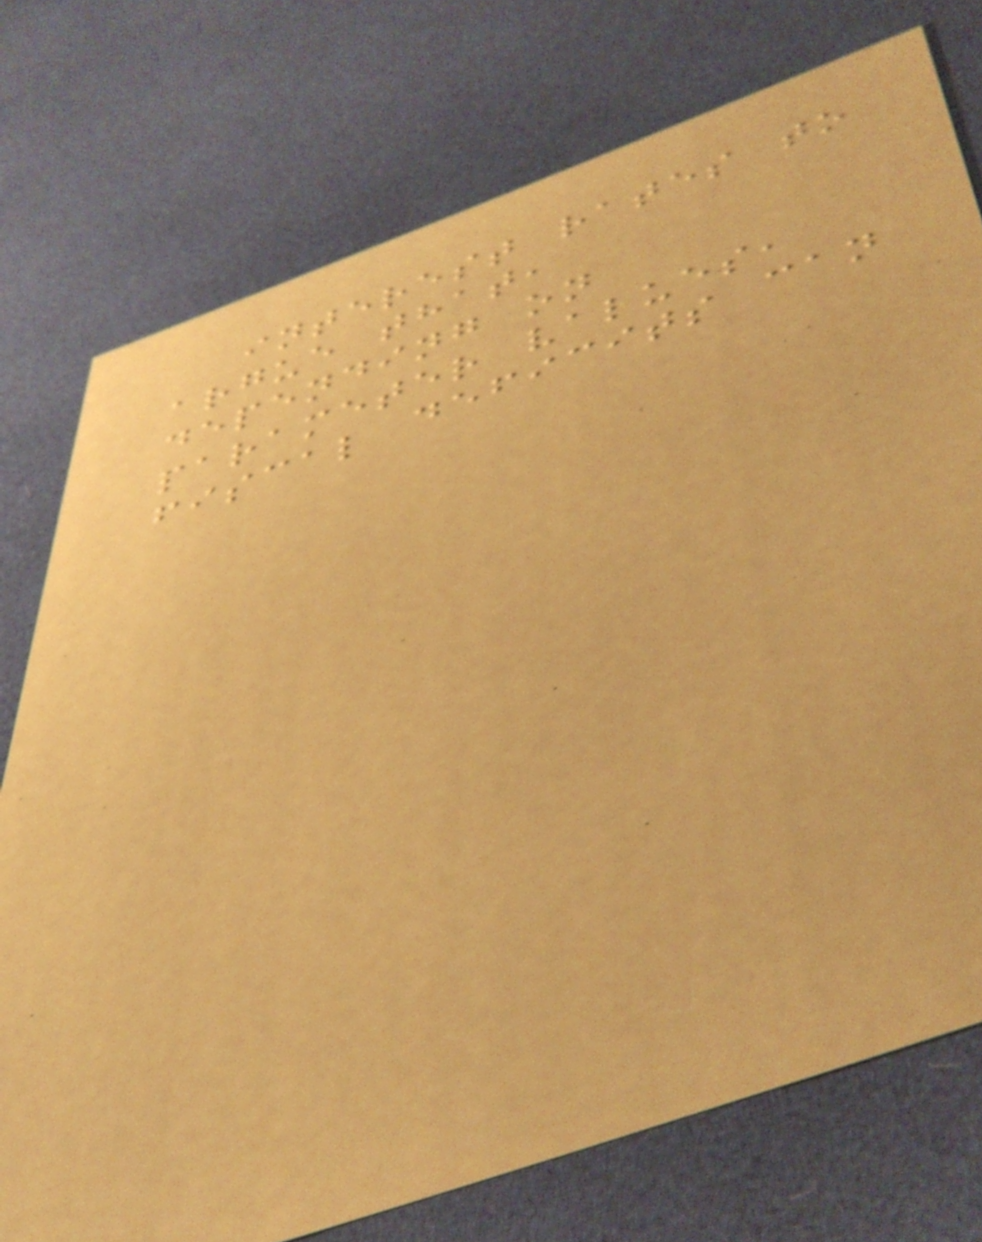interest rates to
argue that,
depending on
parameter values,
fiscal deficits can
